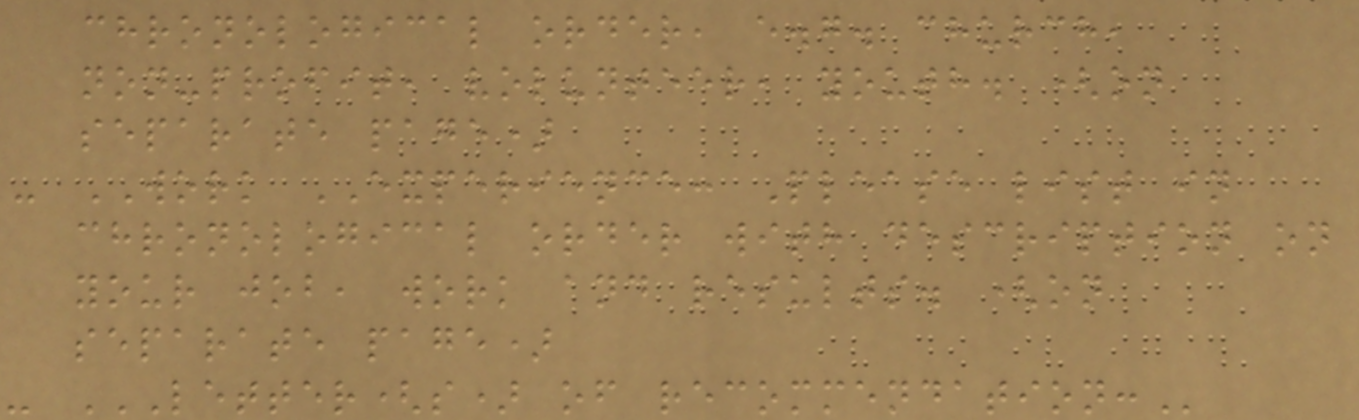chronological order, e.g. church,
non-profit, volunteer, youth. (on
separate page)
- WORK EXPERIENCE: Please list in
chronological order with description on
your job, work and results. (on
separate page)
- LETTER(S) OF RECOMMENDATION:
